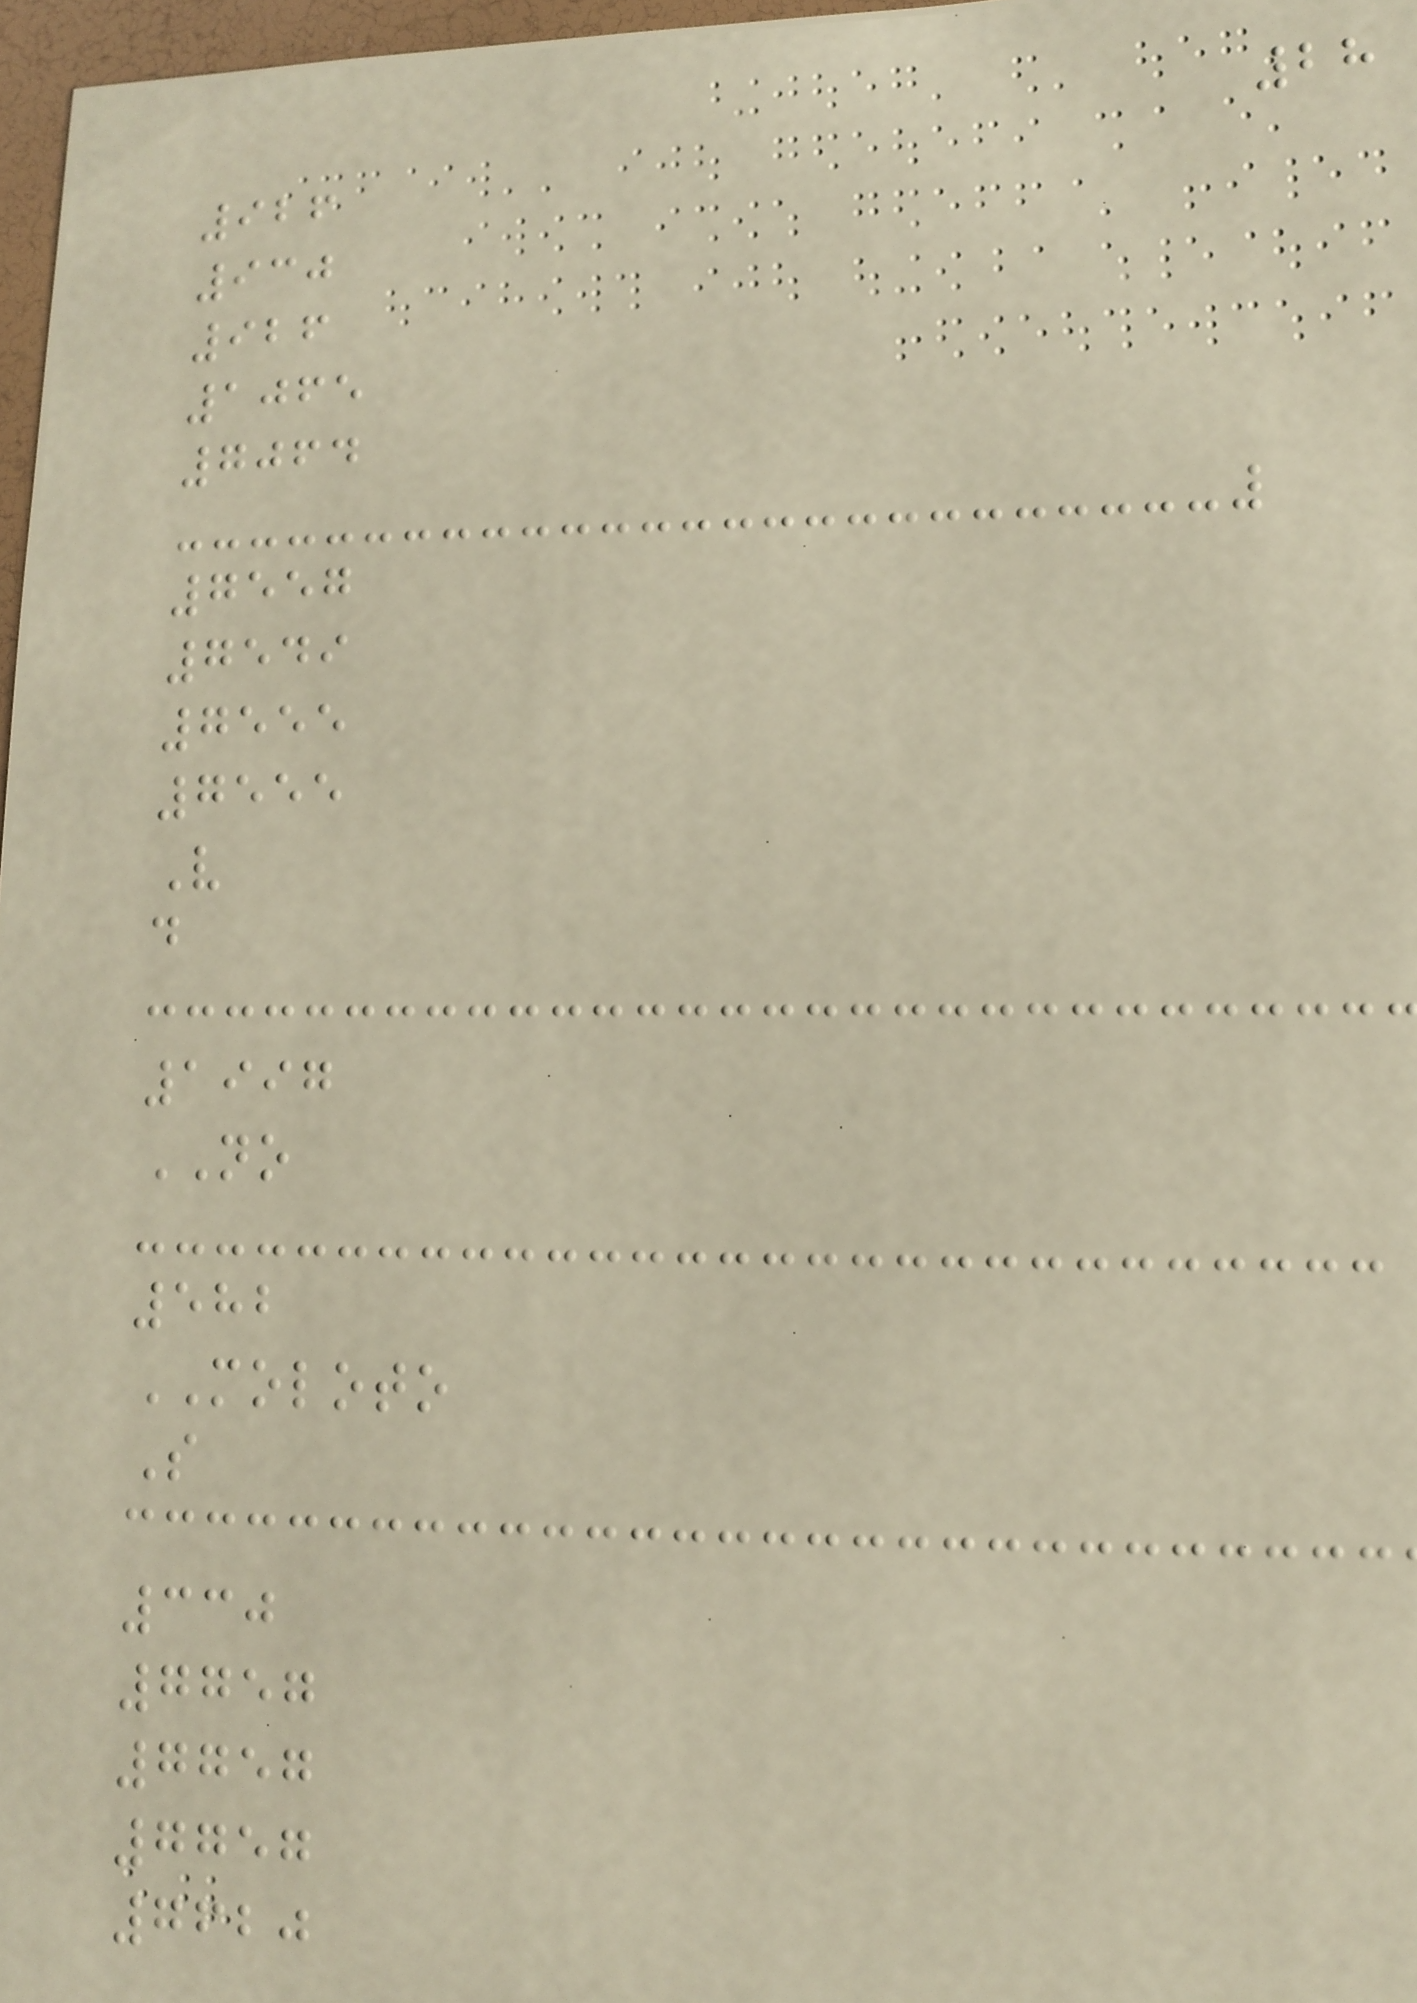28
926
930
926
1065
7064
7557
7549
7555
7555
V
d
1997
NO
582
MOLOTO
S
330
7757
7757
7757
7620
